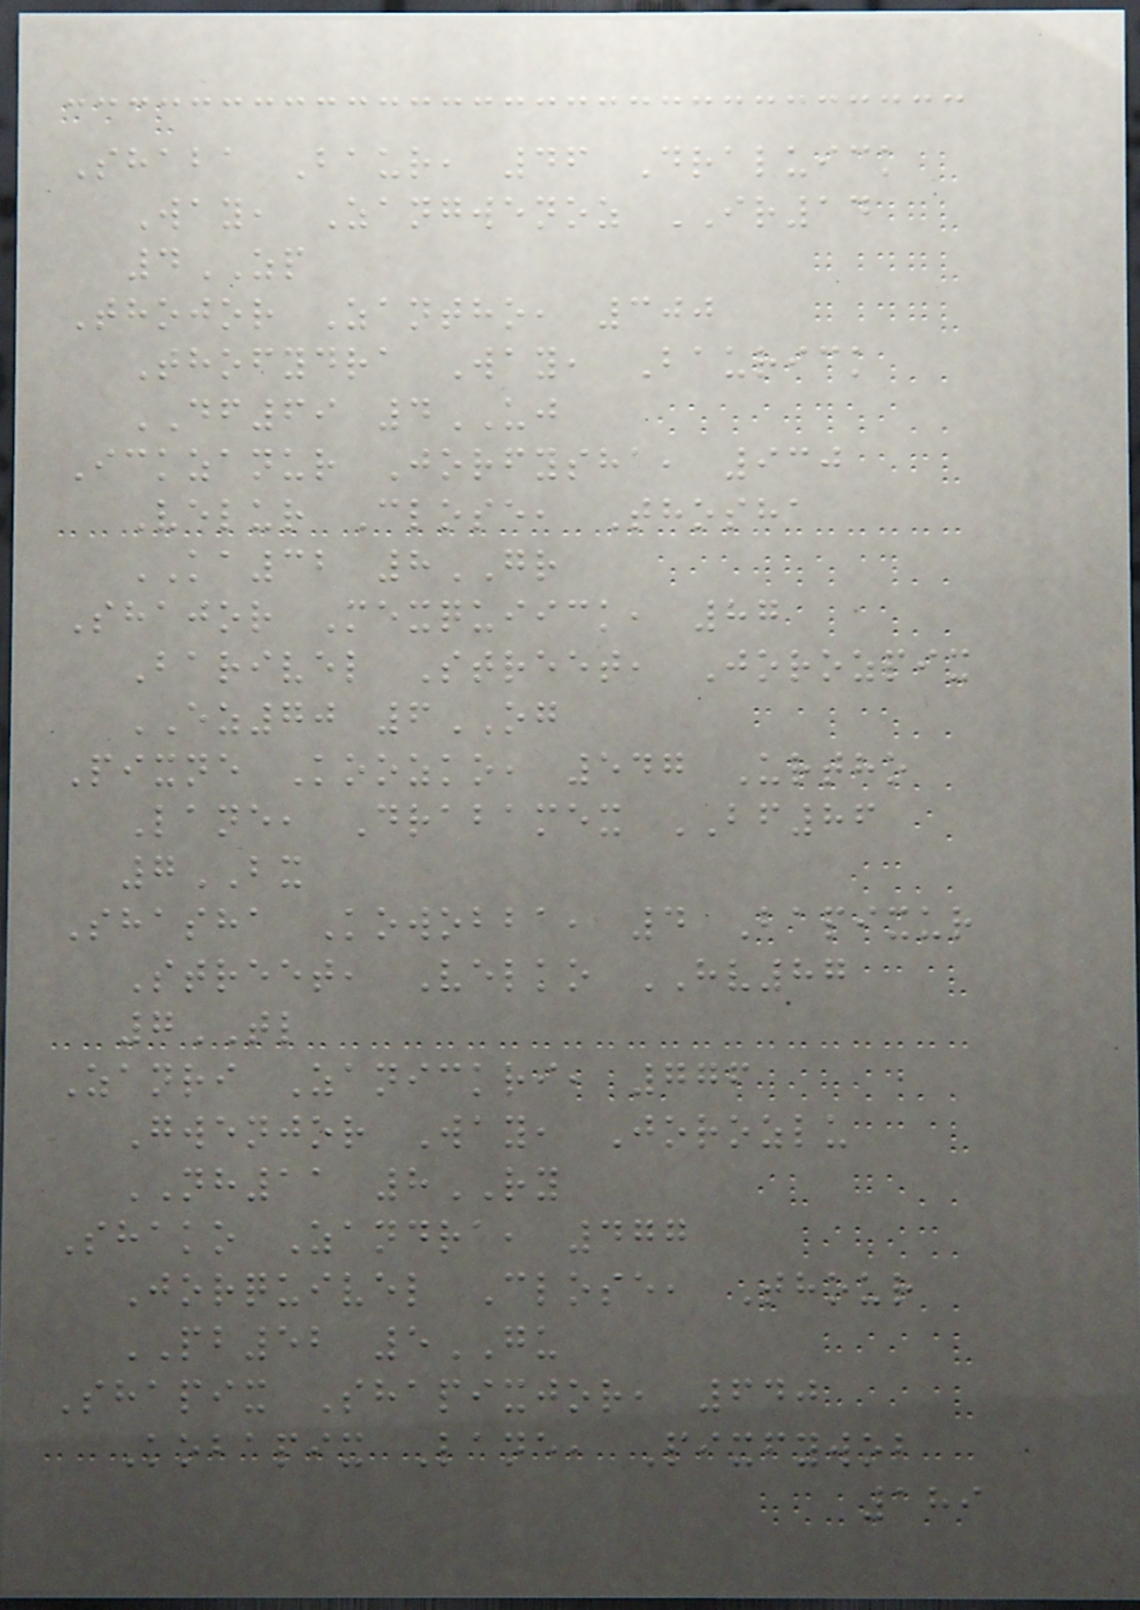Shaba Baur, 46 Draluick
Way, Zangwenoz IR14
4ZP
Thojor Zantho, 300
Thofydra Way, Baurick
DF69 4UJ
Ickzanur Jorfysha, 930
Velur Close, Thosha
KA32 8GR
Shajor Mexquiick, 87
Barivel Street, Jorozpix
EZ70 6OG
Pixne Koozko, 547 Urtho
Lane, Drabamex BF86
7BX
Shasha Kowobba, 4 Bapixur
Street, Velko HV87
7TL
Zanri Zanickri, 776
Gwenjor Way, Jorozlu
NH11 8RY
Shako Zandra, 477
Jorquivel Close, Thour
PB52 5GU
Shapix Shapixjor, 640
Kobapix Lane, Pixfywob
189
